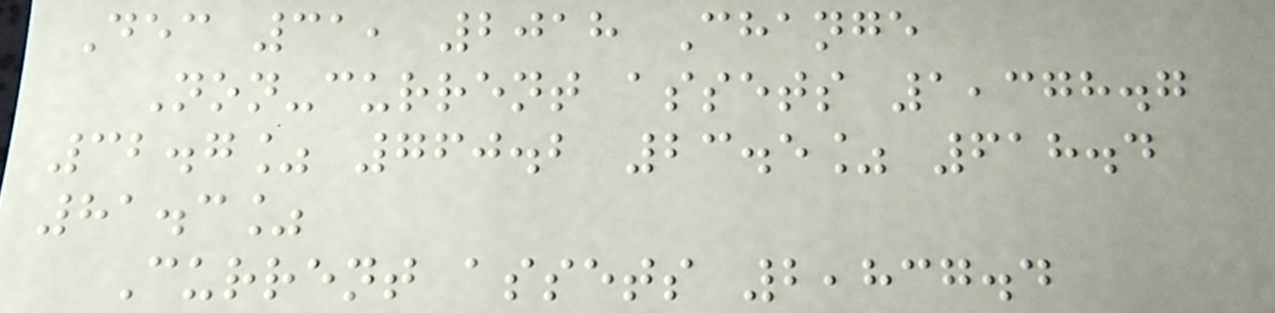Dec 31, 2018 Change
Non-current assets 1,378.7
32.7% 760.2 23.5% 618.4
81.3%
Current assets 2,837.4
